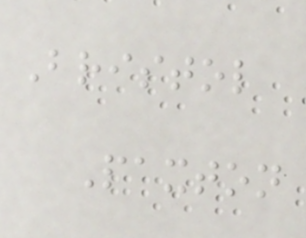Bristol
Paxton
